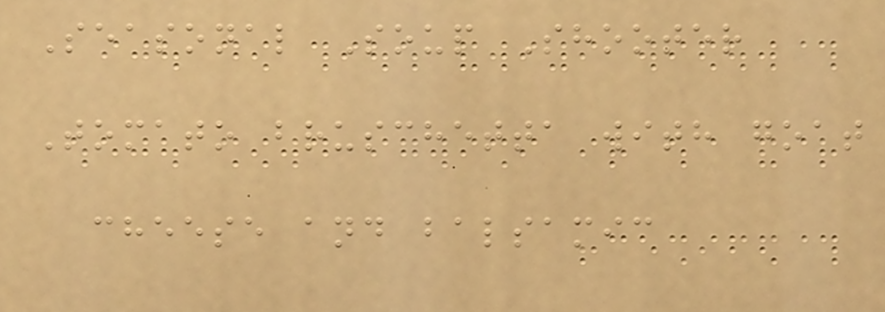Seasonal Soup Shooter
Tomato bruschetta with goat
cheese and balsamic
